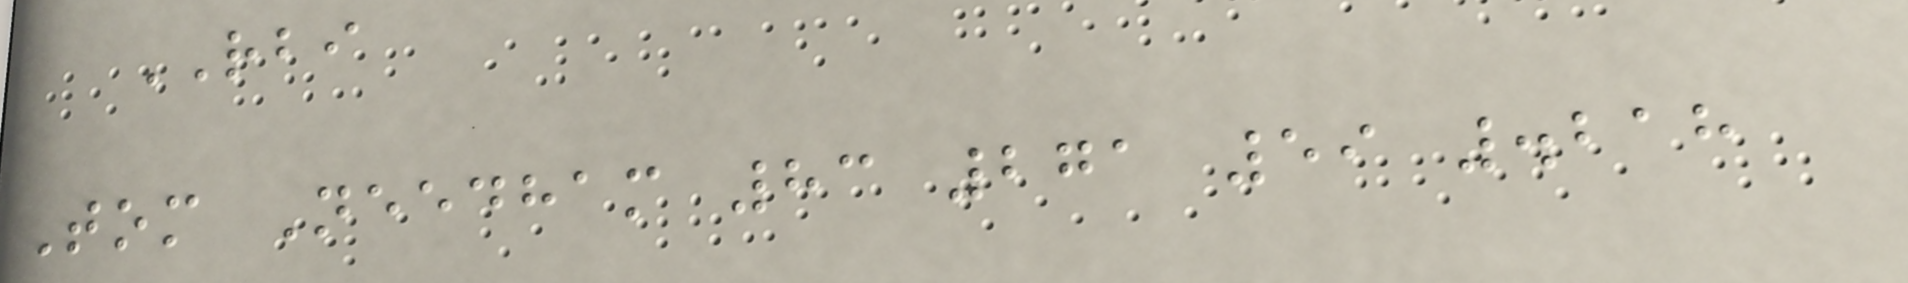RBI
Tom Needham 83 271 59 .218
